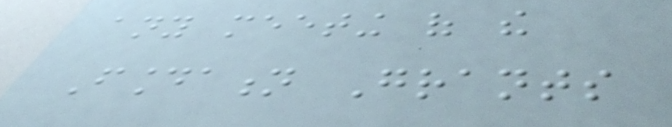any meeting of the
Foundation Grants
